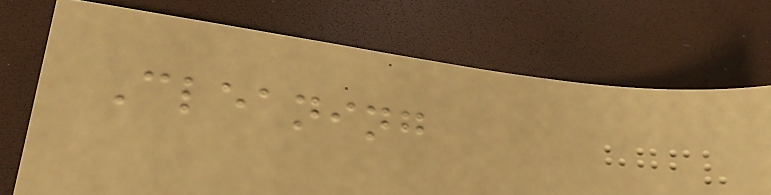Cleaning
